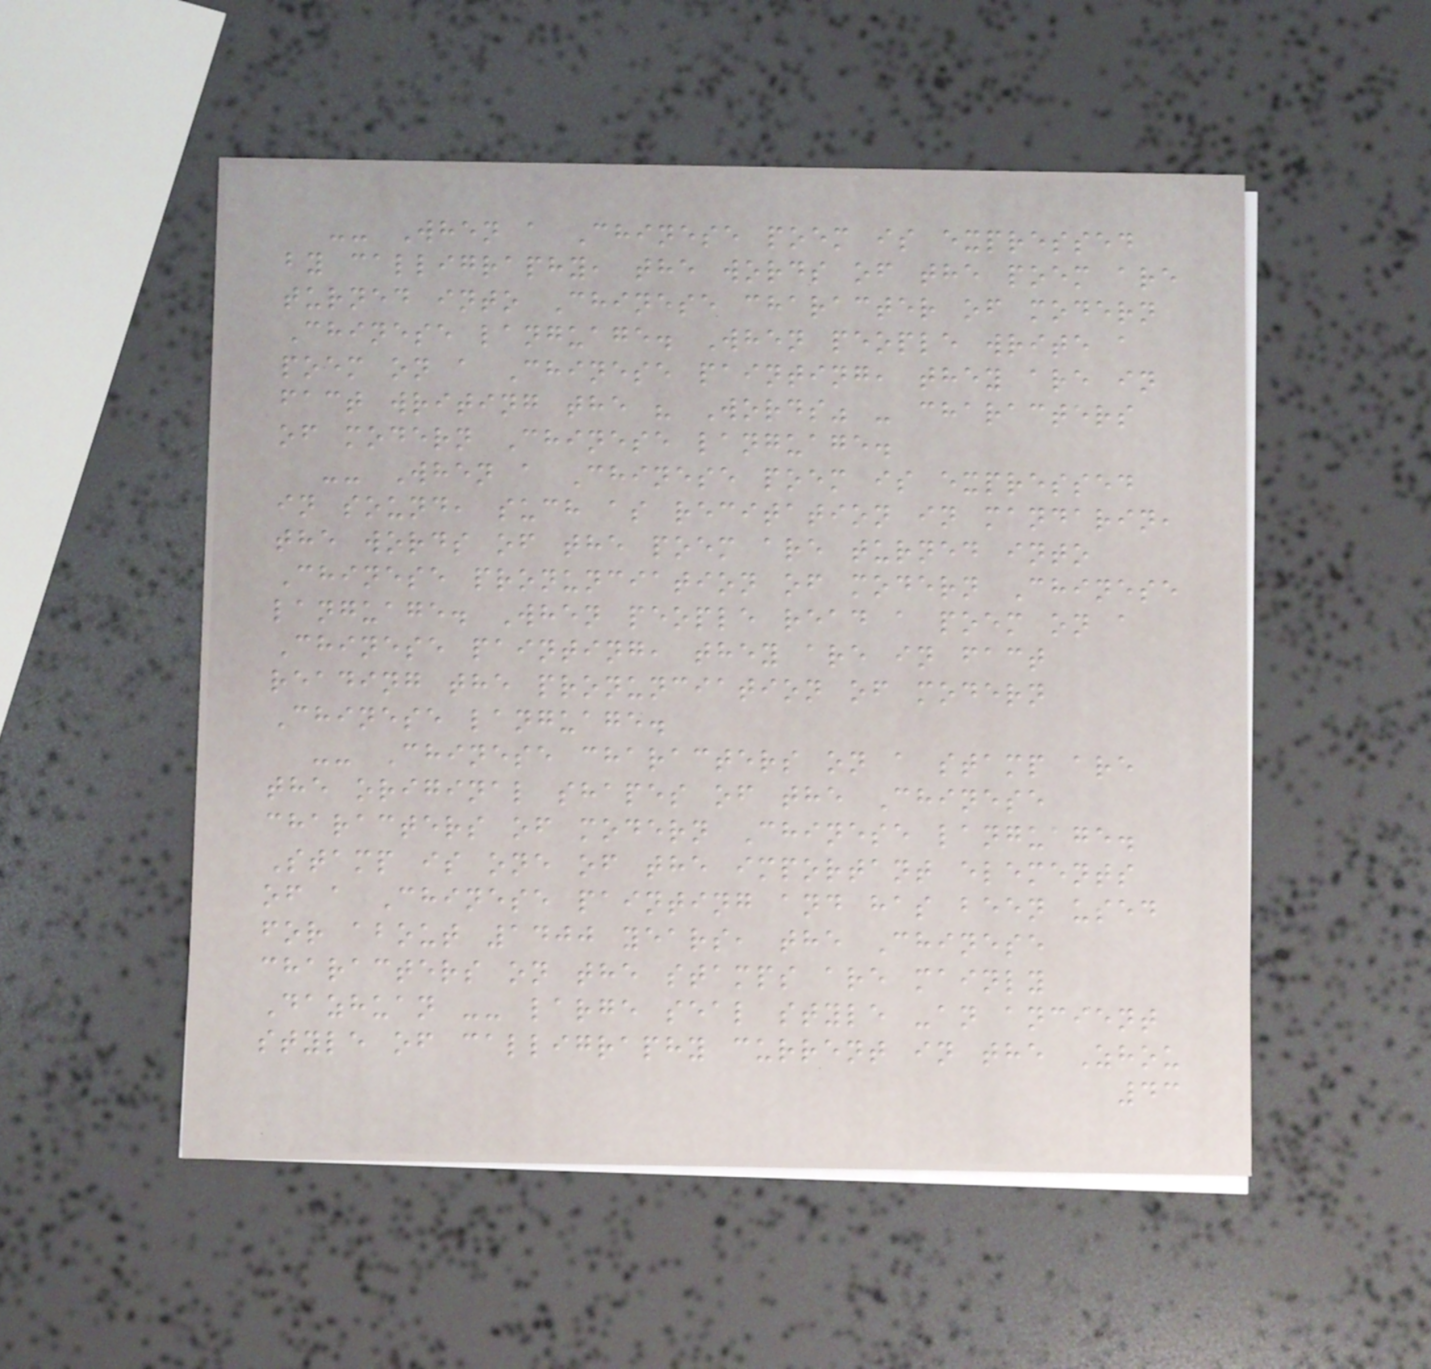-- When a Chinese poem is expressed
by calligraphy, the words of the poem are
turned into Chinese character of modern
Chinese language. When people write a
poem on a Chinese painting, they are in
fact writing the " Words" - characters
of modern Chinese language.
-- When a Chinese poem is expressed
in sound, such as recitation in mandarin,
the words of the poem are turned into
Chinese pronunciation of modern Chinese
language. When people read a poem on a
Chinese painting, they are in fact
reading the pronunciation of modern
Chinese language.
-- Chinese characters on a stamp are
the original shapes of the Chinese
characters of modern Chinese language.
Stamp is one of the important elements
of a Chinese painting and has been used
for about 1400 years, the Chinese
characters on the stamps are mainly
Dazhuan -- large seal style -an ancient
style of calligraphy current in the Zhou
43
